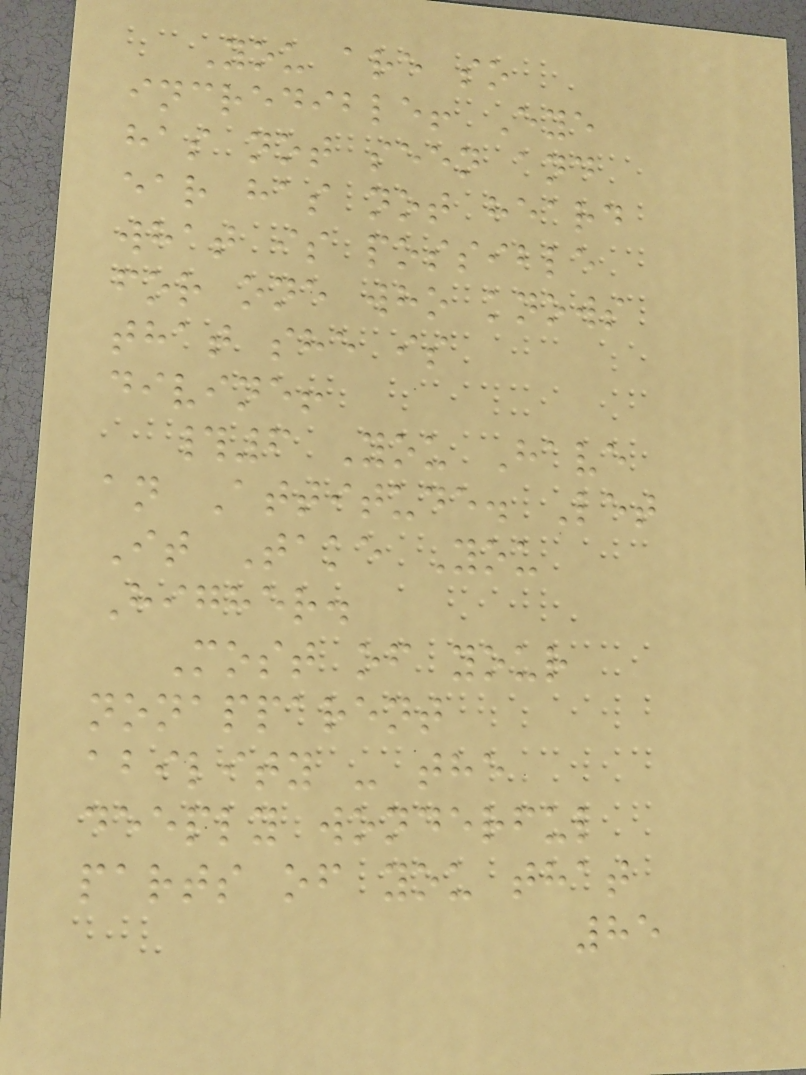You are so
incredible! Eye
has not seen and
ear has not heard
what is possible
for one who knows
that she is
divine!
#6 You Have
an Attitude. Let
It Take You
Higher.
Most of your
nonapparent
ability - the
deeply wonderful
parts of you that
85
